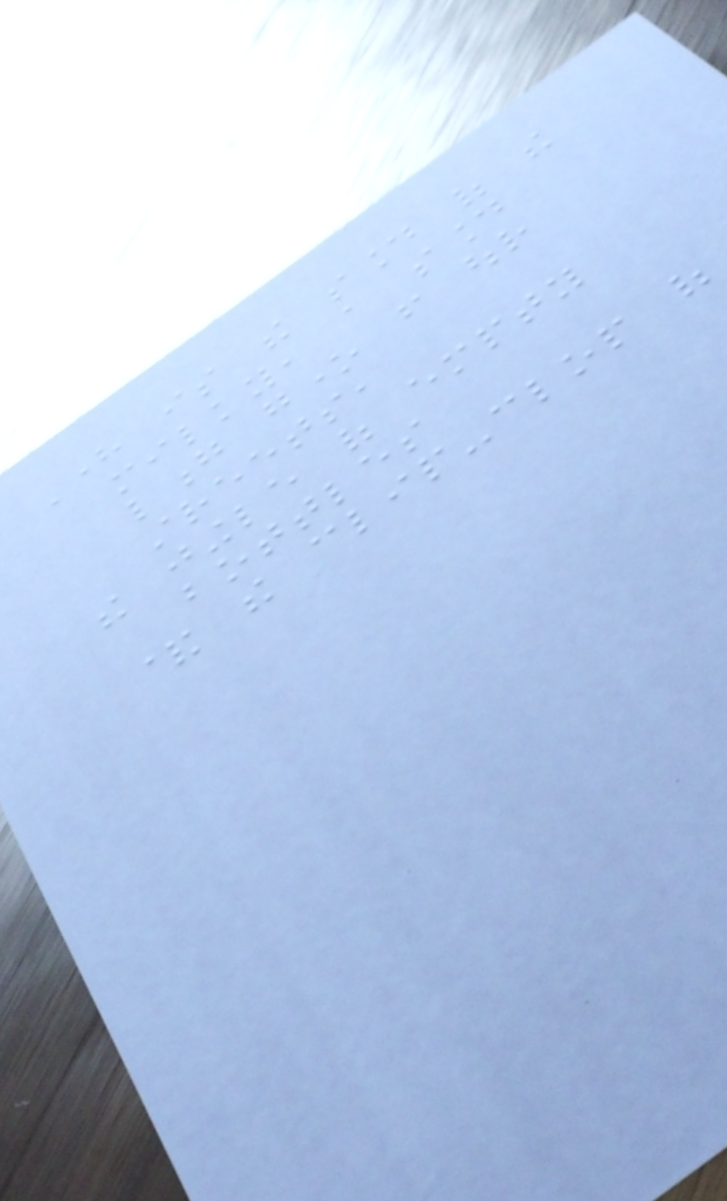Here is the sound of the
milky, a sound
long gone from our
streets,
the jingle of empty
bottles
& the clip-clop of
